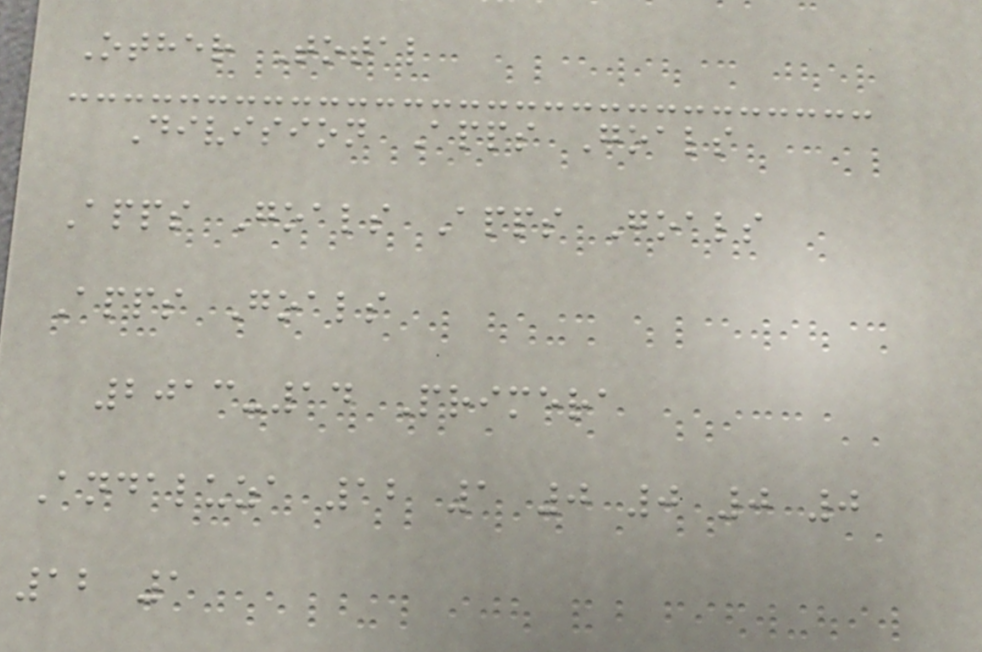Other Total
Division Apps Goals
Apps Goals Apps Goals
Apps Goals
2013-14 Primera
Andaluza 12 1 0 0 0 0
12 1
